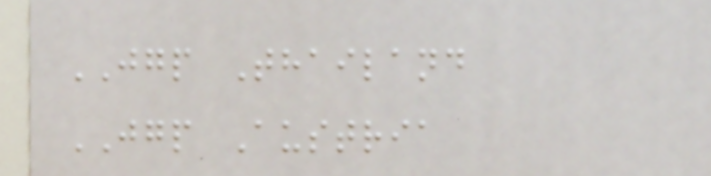JGP Thailand
JGP Austria
